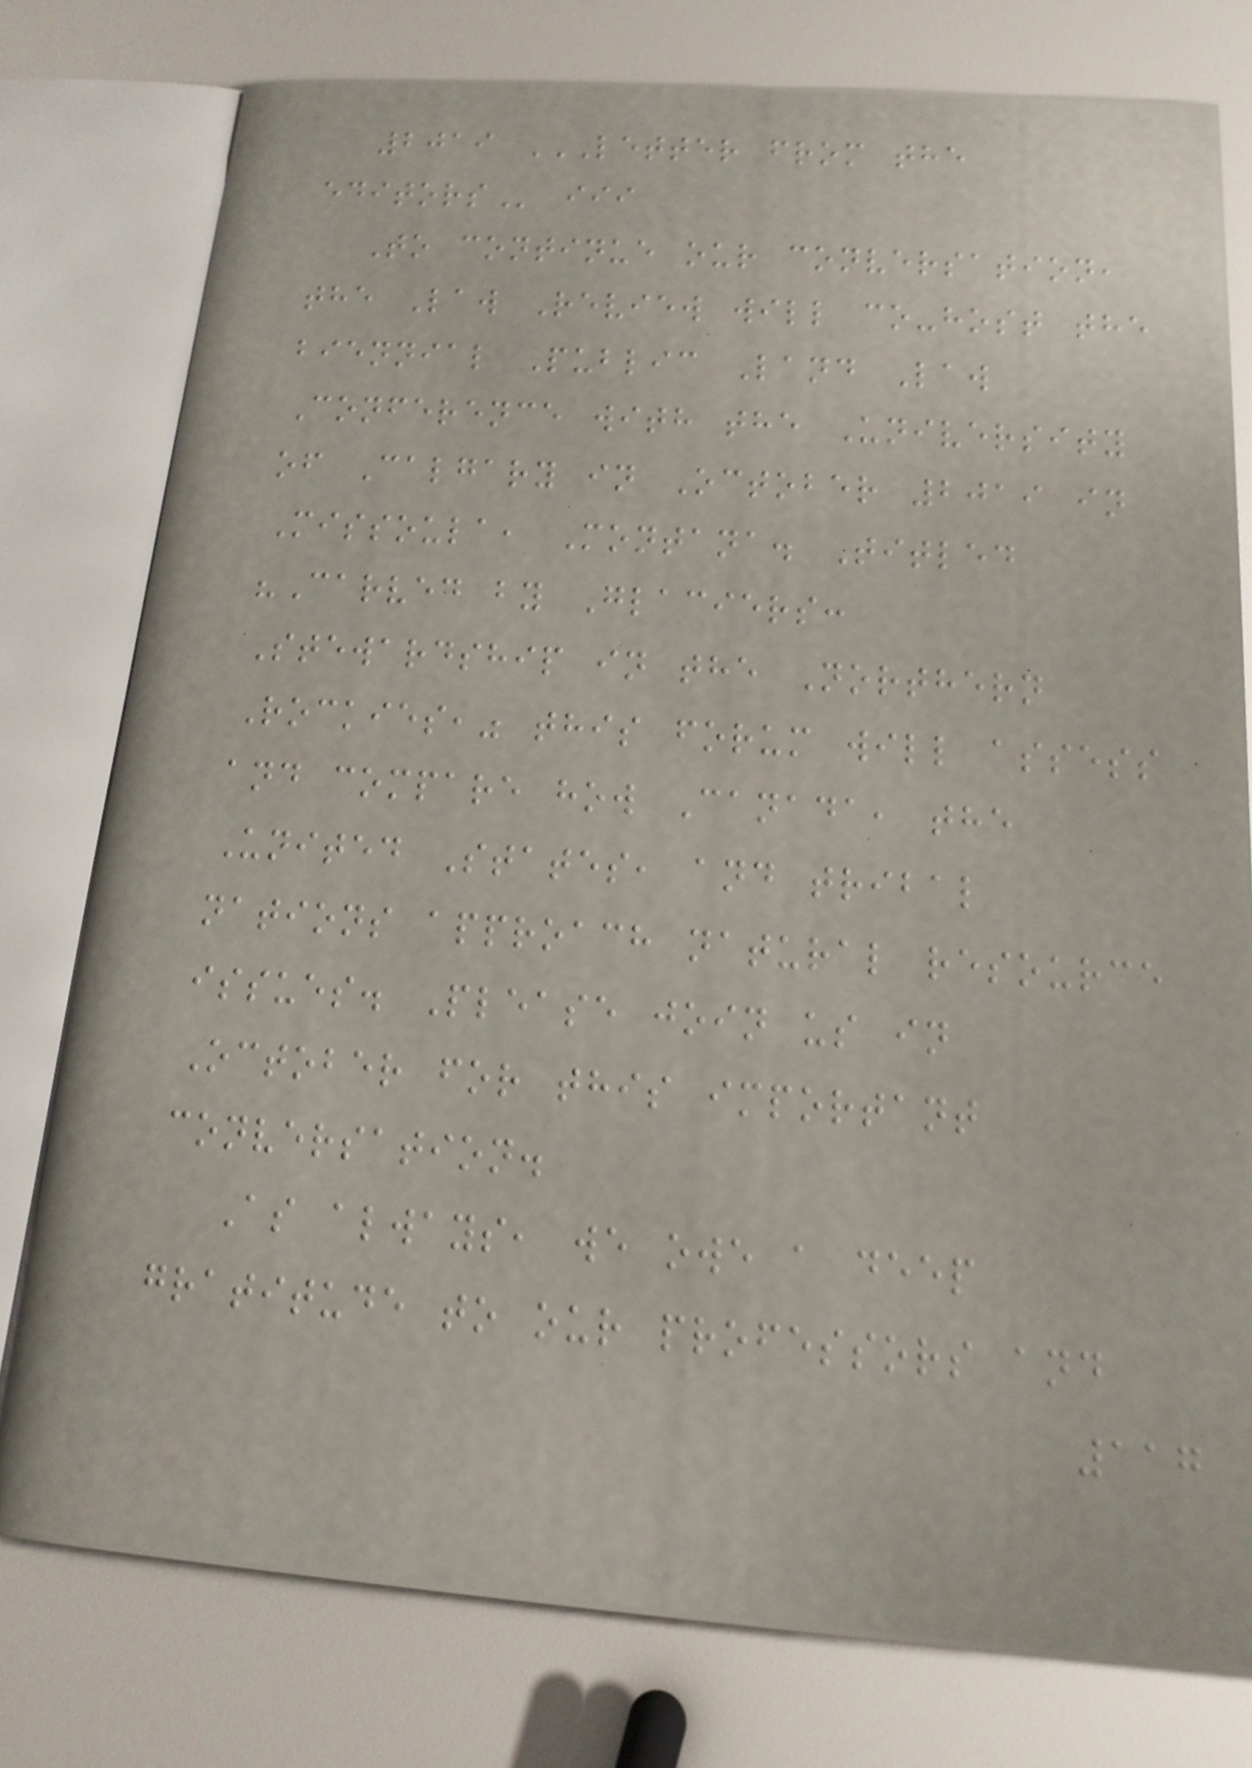2019 LETTER FROM THE
EDITORS iii
To continue our conversation,
the Law Review will co-host the
biennial Public Land Law
Conference with the University
of Calgary in October 2019 in
Missoula, Montana. Titled
"Carved by Glaciers:
Stewardship in the Northern
Rockies," this forum will assess
and compare how Canada, the
United States, and tribal
nations approach natural resource
issues. Please join us in
October for this important
conversation.
As always, we owe a deep
gratitude to our professors and
117
